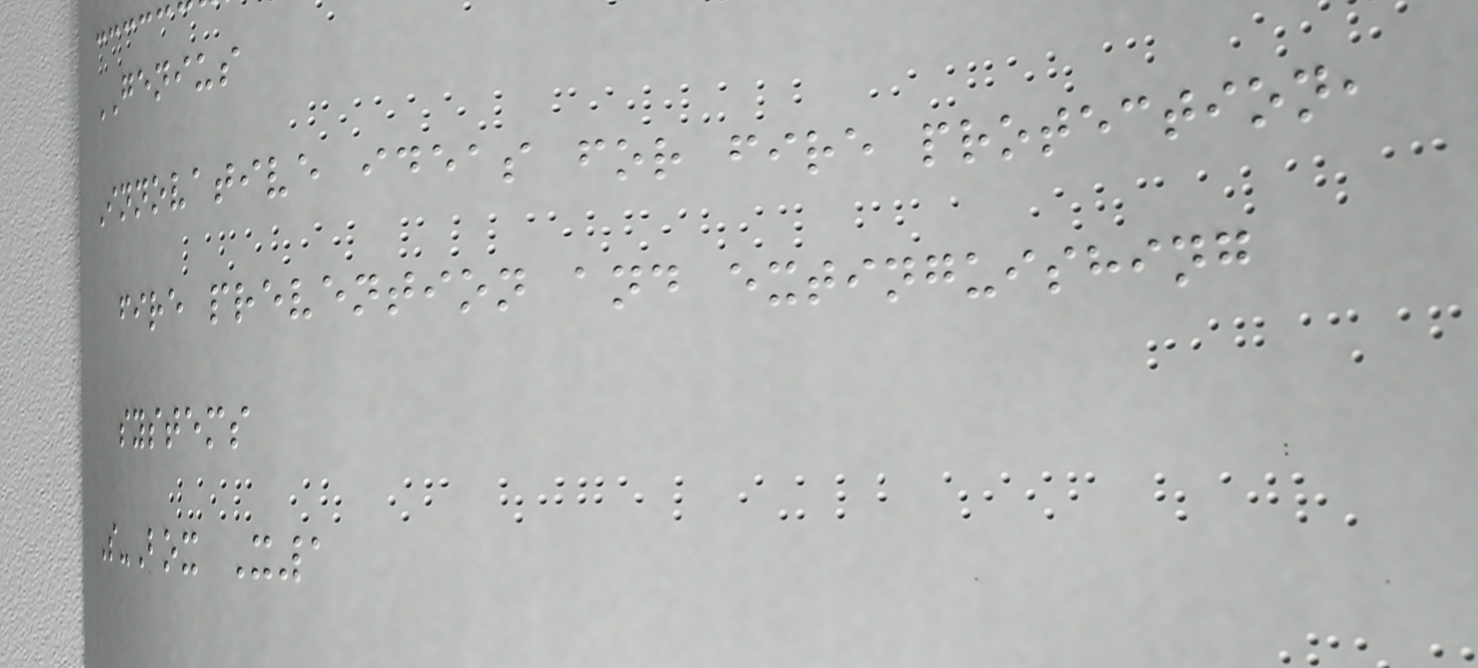GENIUS
Innovative ideas for fire protection,
fire prevention and extinguishing
systems
S-Box X1
